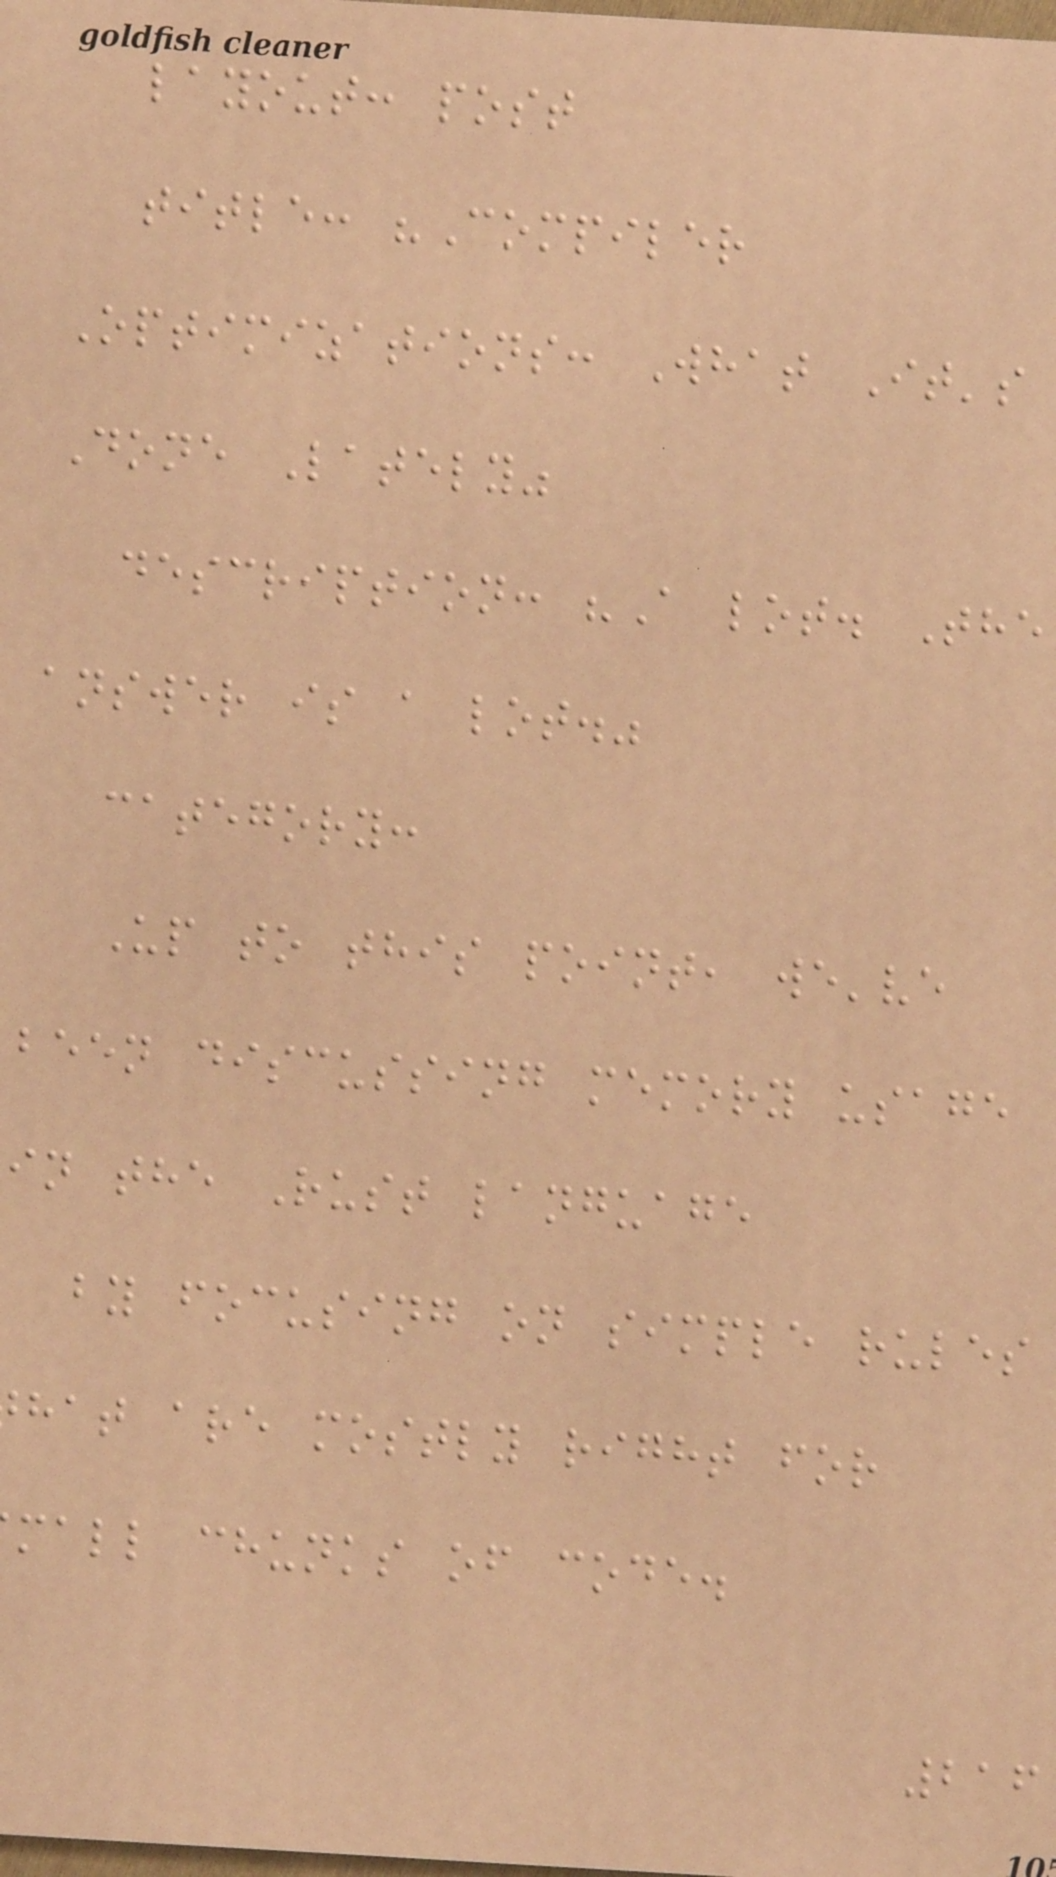layout: post
title: "Compiler
Optimizations: What It's
Done Lately"
description: "A lot. The
answer is a lot."
category:
Up to this point, we've
been discussing memory usage
in the Rust language
by focusing on simple rules
hat are mostly right for
mall chunks of code.
216
